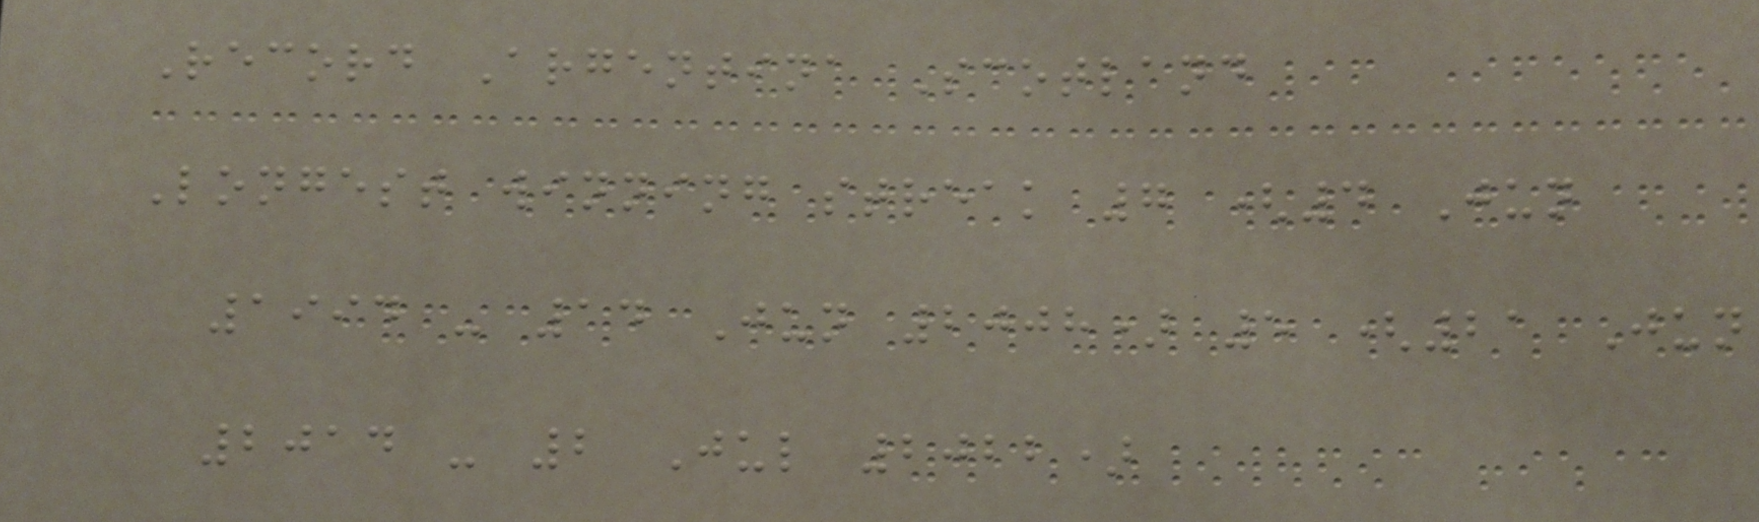Record Argentina Scotland
Longest winning streak 7 (4 Jun
1994 - 14 Jun 2008) 5 (21 Jun
2014 - 2 Jul 2022)
